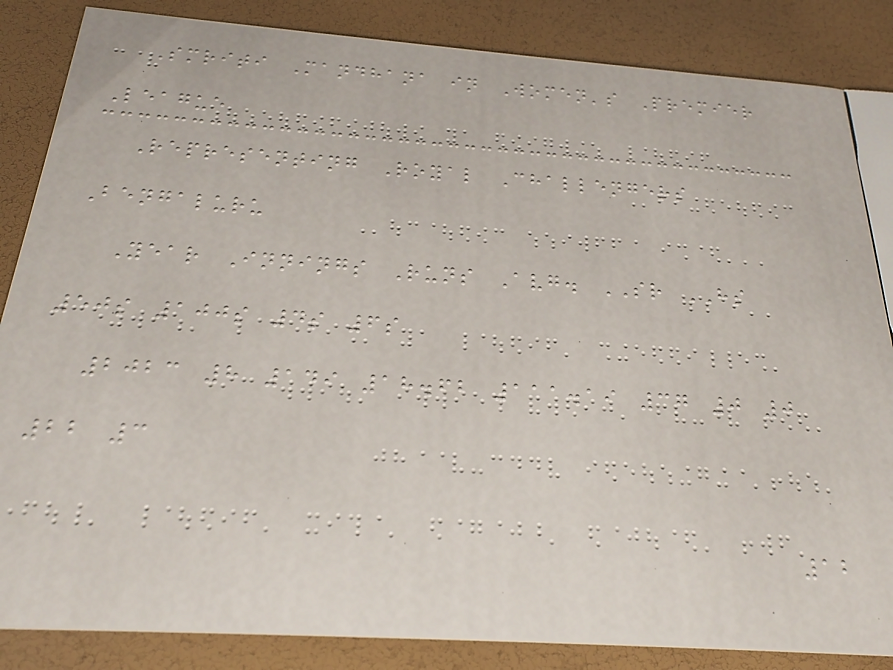Smriti Mandhana in Women's Premier
League
Representing Royal Challengers
Bengaluru
Year Innings Runs Avg. SR HS
50s 100s 4s 6s
2023 8 149 18.62 111.19 37 0 0
22 3
12
